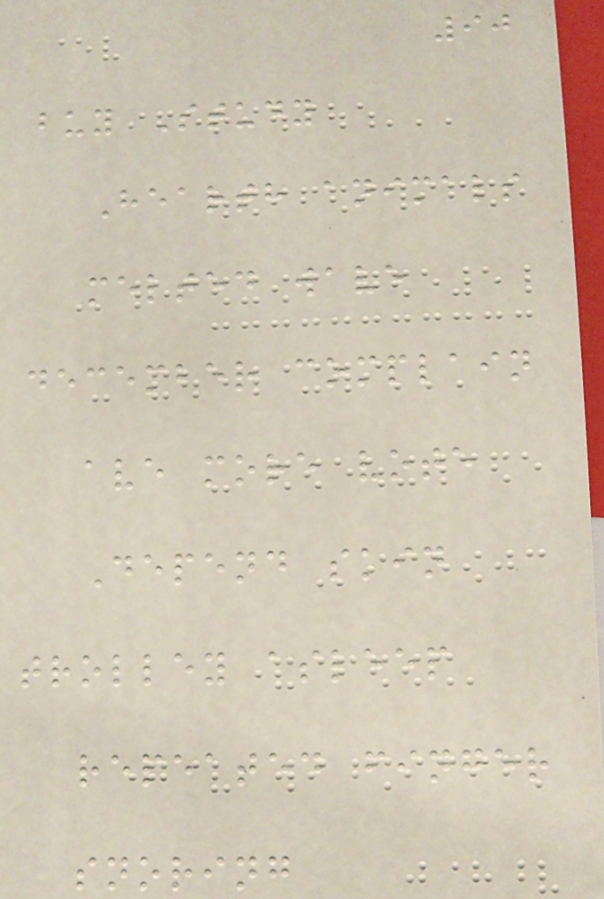90
buy Study
Hearth animals
melted wave
december complain
ave more vote
Depend skin
trolley asleep
repeated finger
snoring
